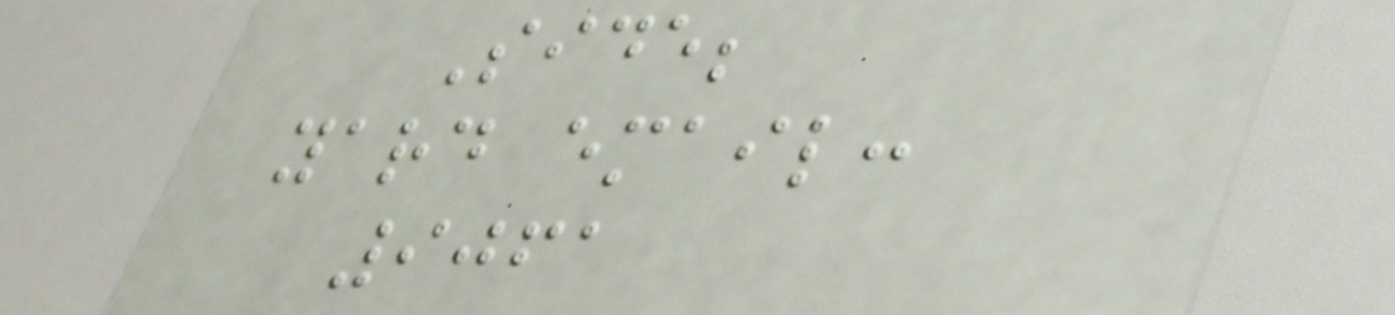Side;
yard email:
9061
